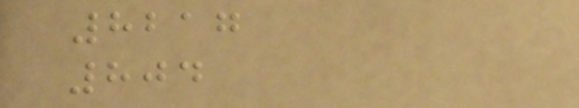8217
804
